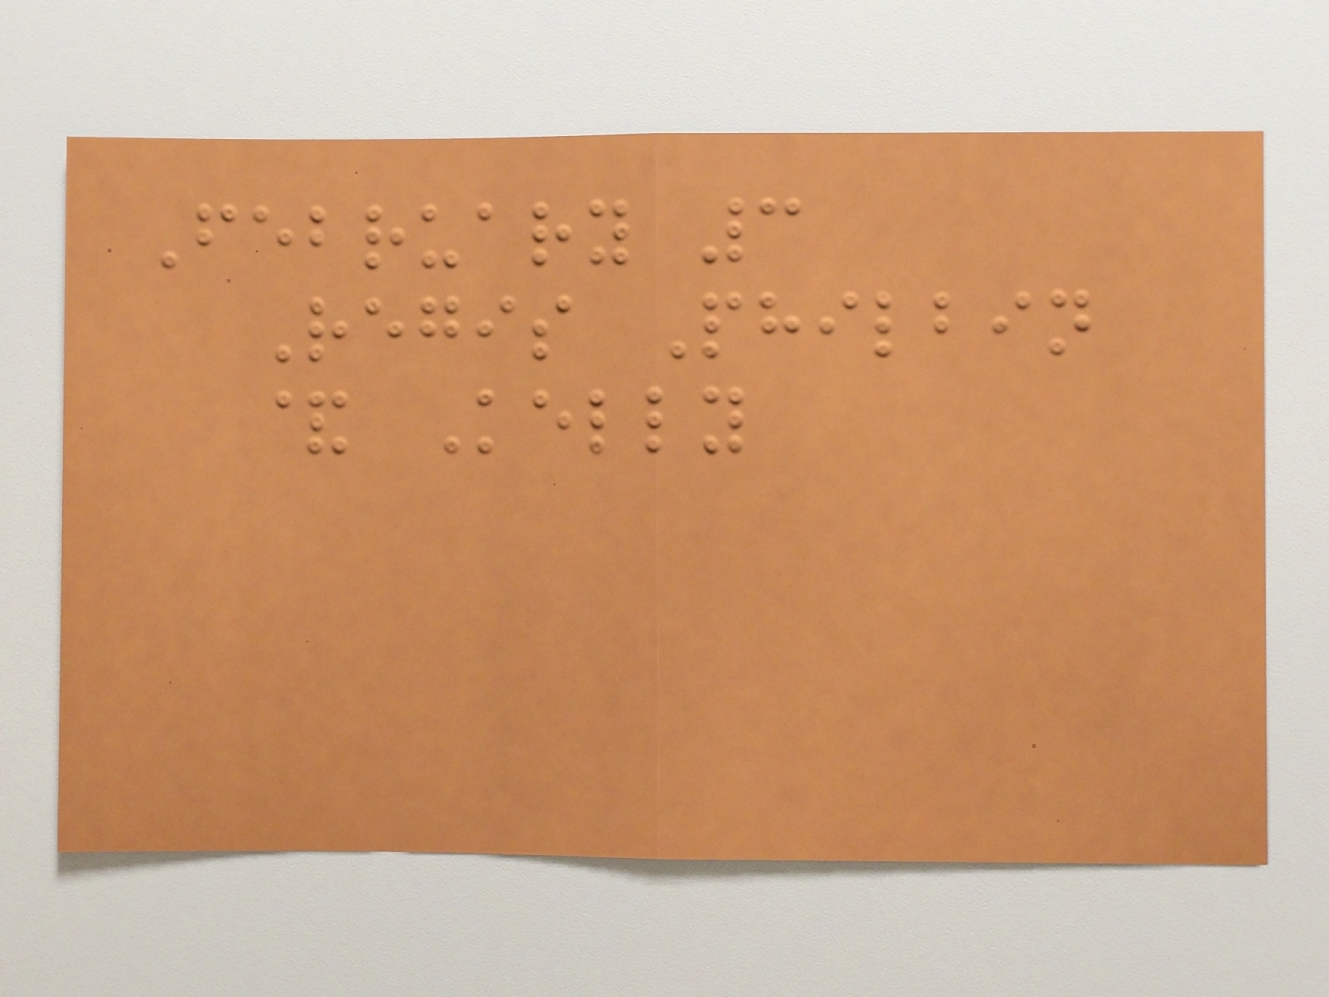February 3
Regis Philbin
& Kelly
